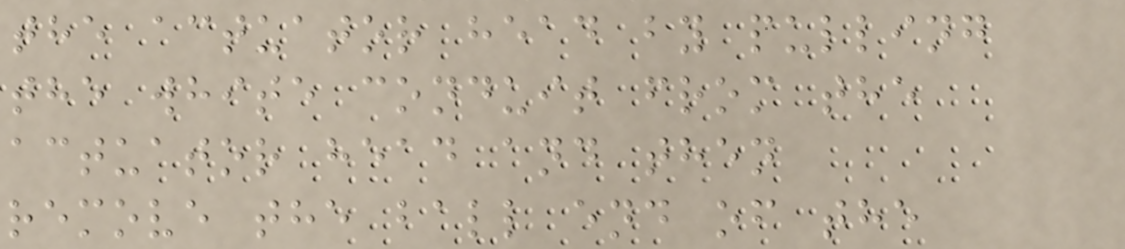the actuator head by pulling
the white conduit from the
actuator head and then
remove the ball end of the
